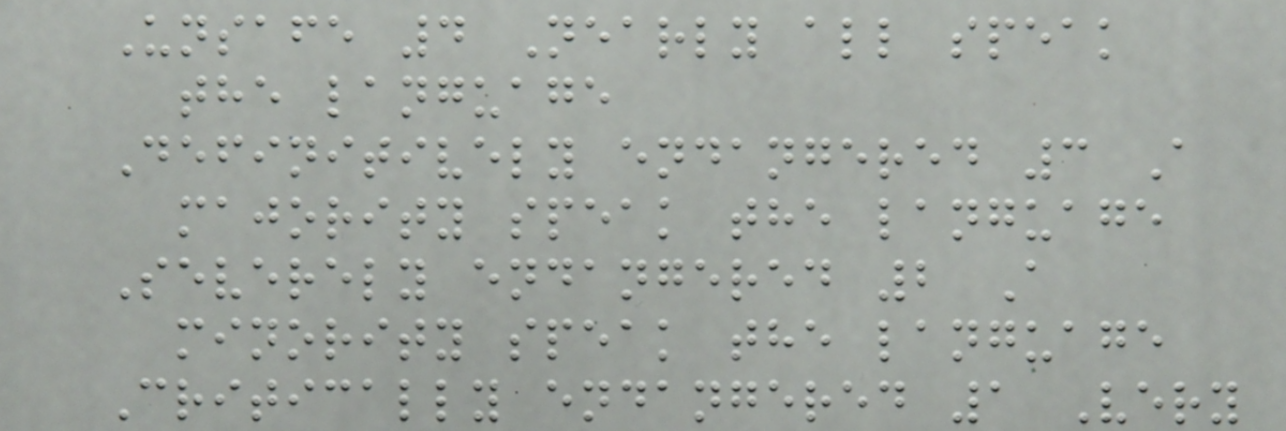Unsafe 4 Nearly all speak
the language
Definitively endangered 3 A
majority speak the language
Severely endangered 2 A
minority speak the language
Critically endangered 1 Very
